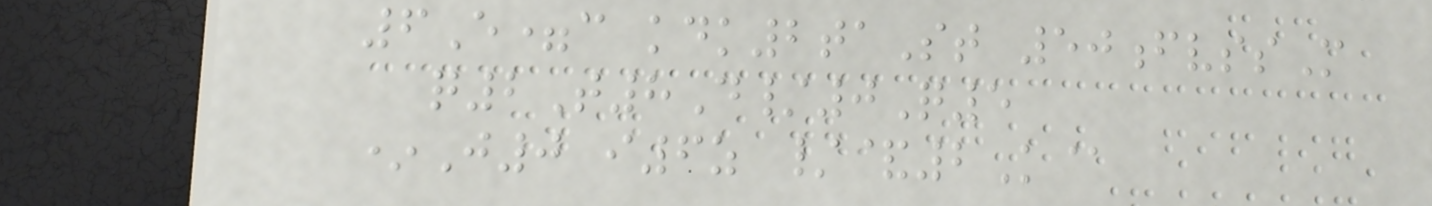6E=c kdk2taSt 50fvssM
q2T8D/0Q5
*J0 i6z /&2K@
